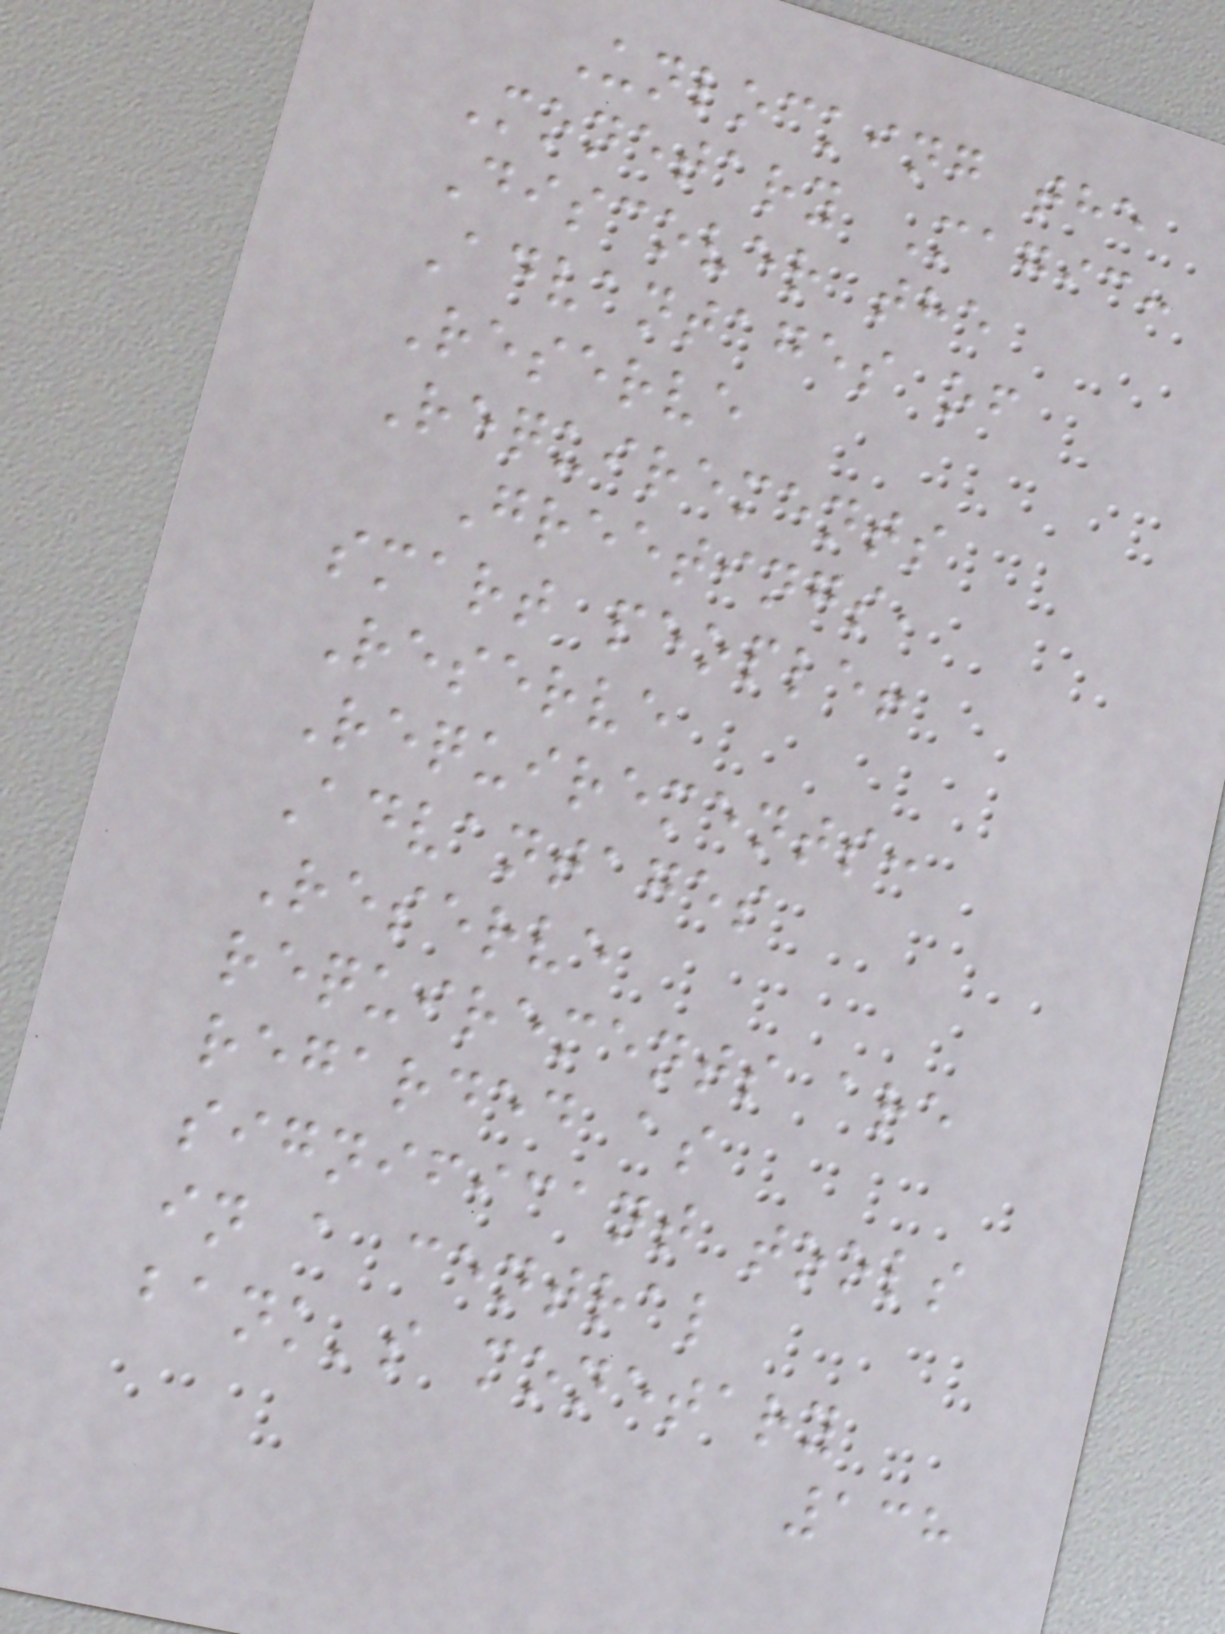Unlocking the
Monetary Magic:
Discover the
Advantages of
Reserve
Requirements
Greetings,
smart people!
Reserve
Requirements:
Advantages
Reserve
requirements are
regarded as
significant tools
in a central
bank's monetary
138
